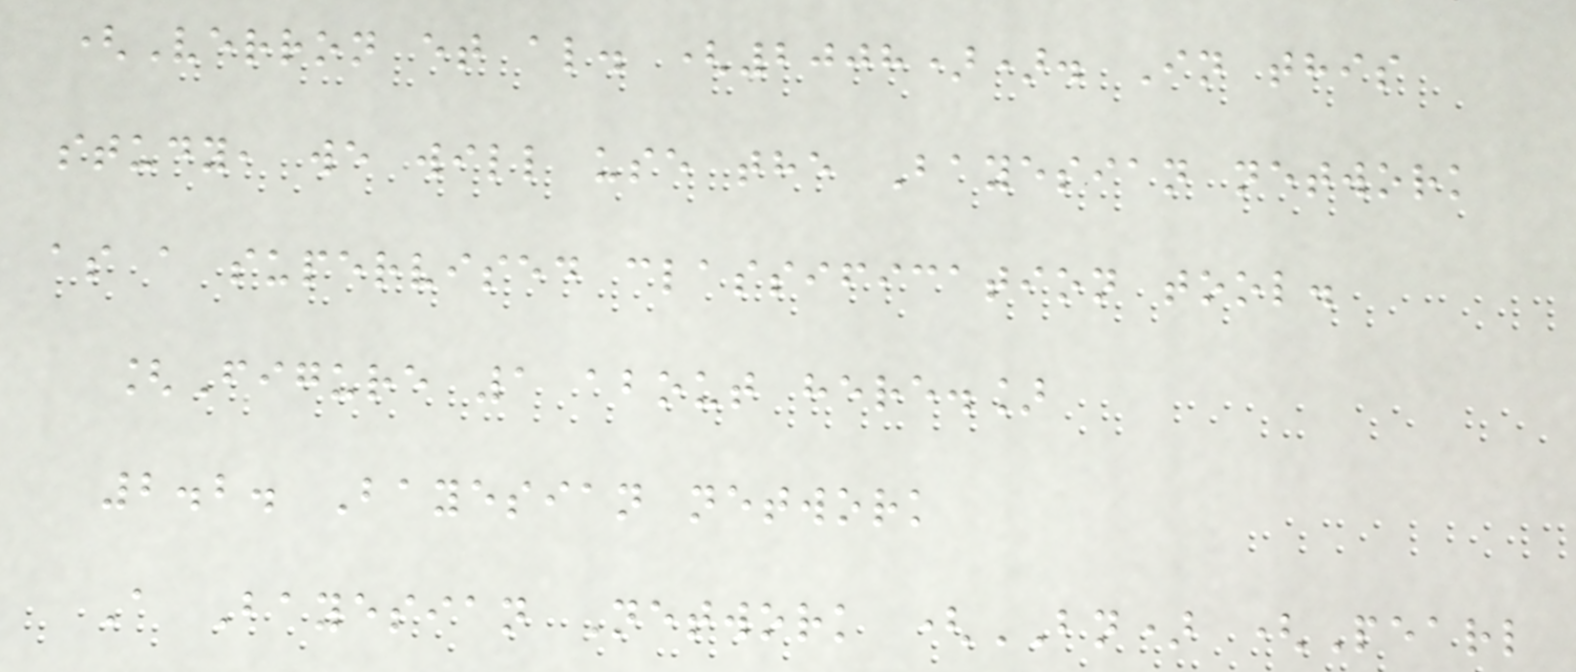(Verron et al. (2008)). In this
study, we will use the Bayesian network
as a supervised classification tool.
[Figure 1 about here.]
2.2. Bayesian network
A Bayesian Network (BN) (Pearl
